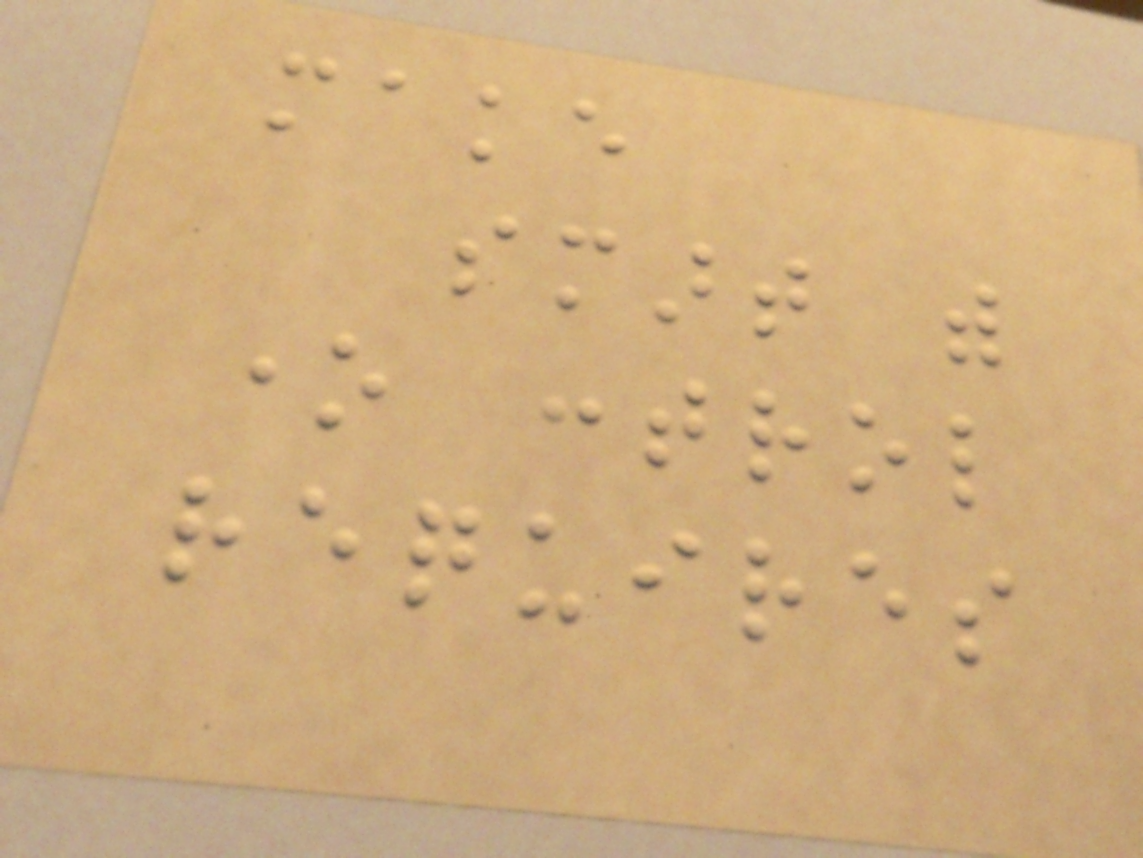make
smart with
one control
requires
